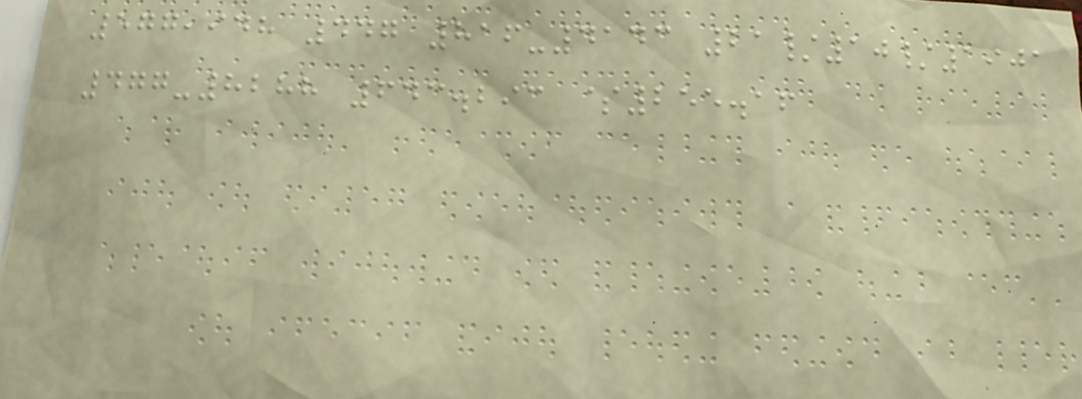577,948 447 816-4143 21/10/1901
477-8288 643.293 $255.16
